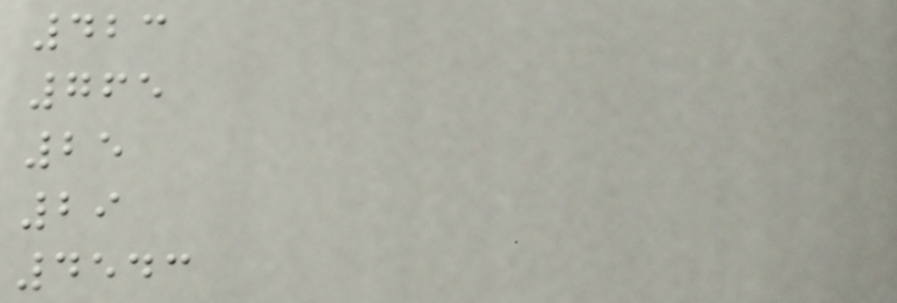423
765
25
29
4543
